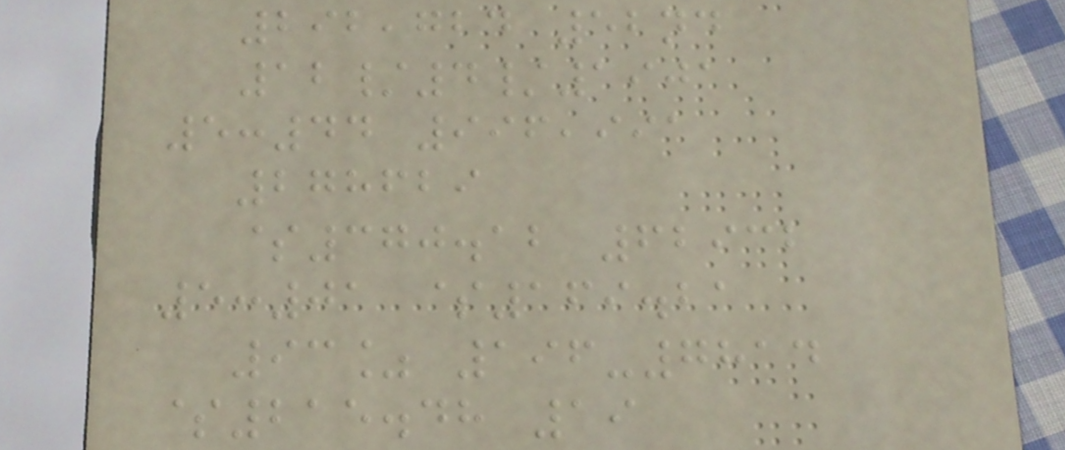292,724 52nd
12/4/1901
5:44 996,991
278629
$370.12 62932
5:01 $169.21
93% 196-7814
$215.48 19
